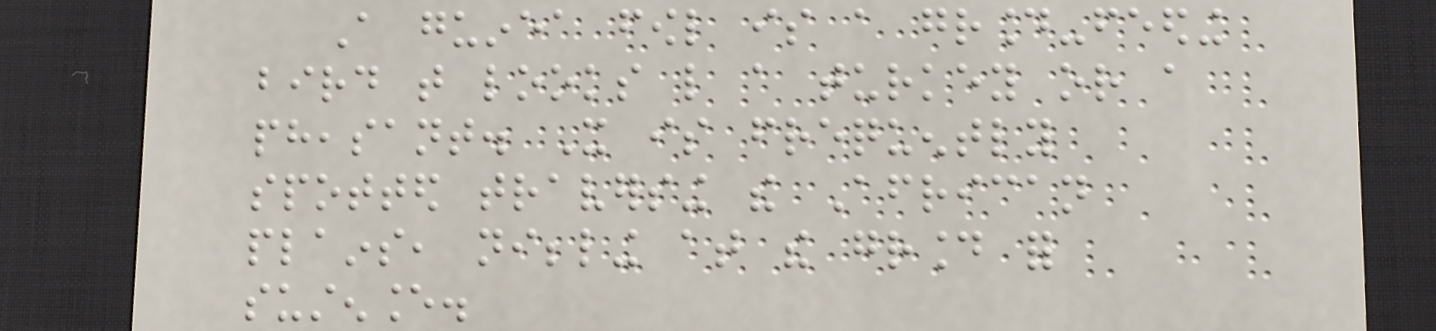A guinea fowl is a ground-feeding
bird that looks like a turkey or a
pheasant. It is frequently
spotted traversing the African
plains, nibbling at the ground for
sustenance.
